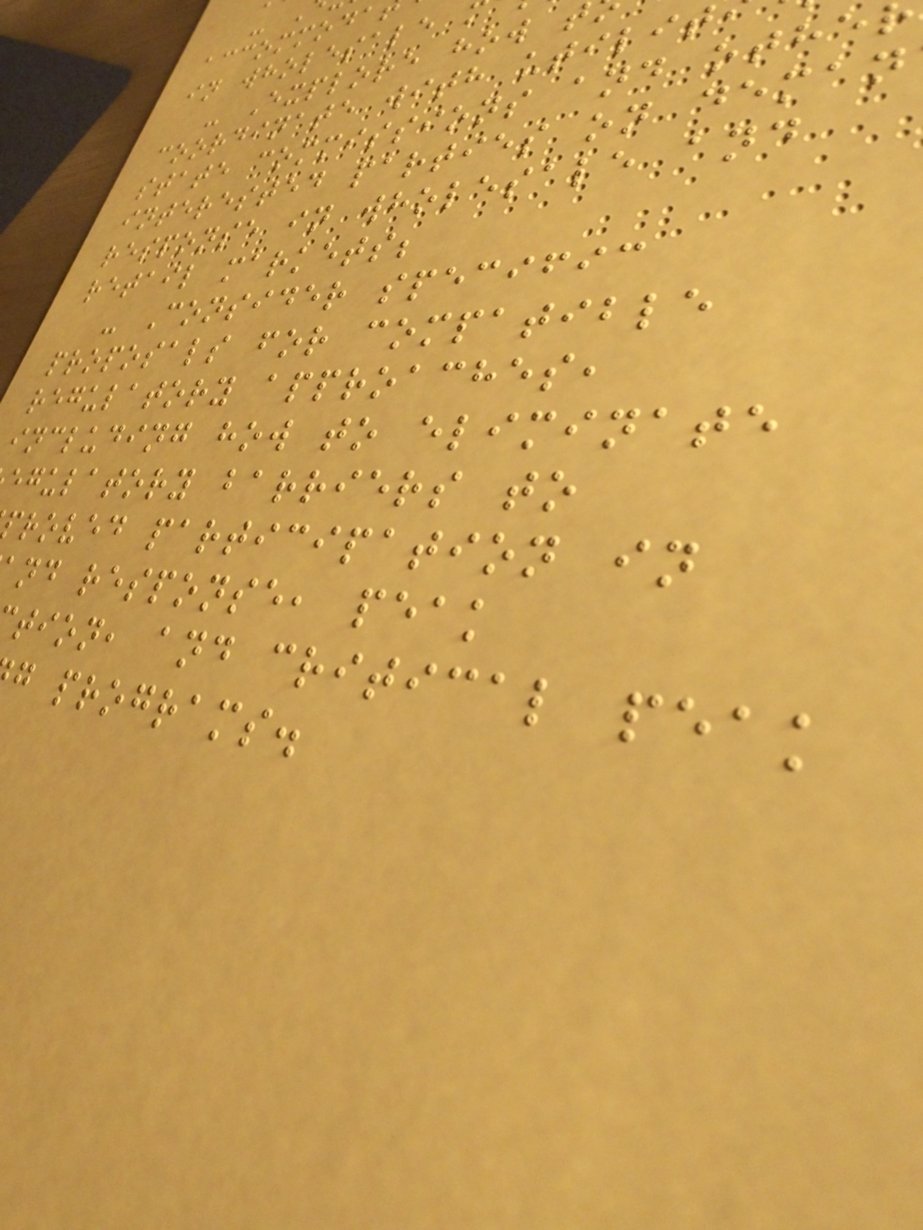accommoda
in wholesale
- Explore how t
coordinate with utilit
state commissions and othe
interested parties on deman
response in wholesale and
retail markets;
- Consider specific
proposals for compatible
regulatory approaches,
including how to eliminate
egulatory barriers to
proved participation in
nd response, peak
tion, and critical peak
g programs.
